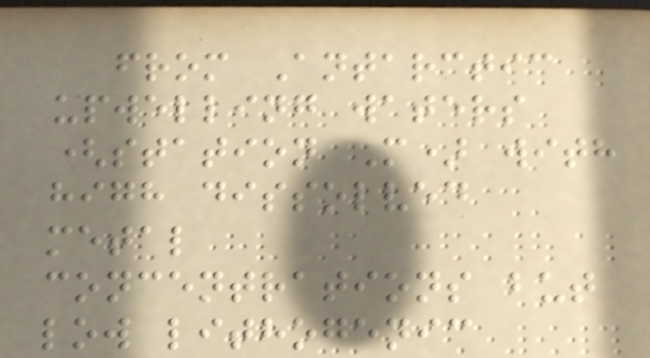from Antarctic
upwelling waters
(station M) with
high dissolved
metal
concentrations but
low lithogenic
